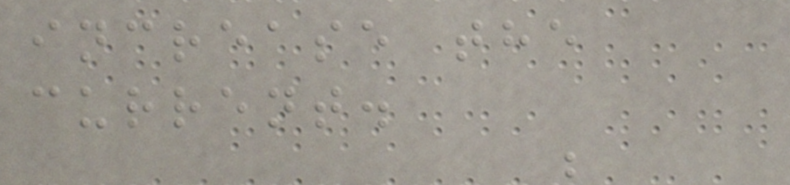increase the
current.
